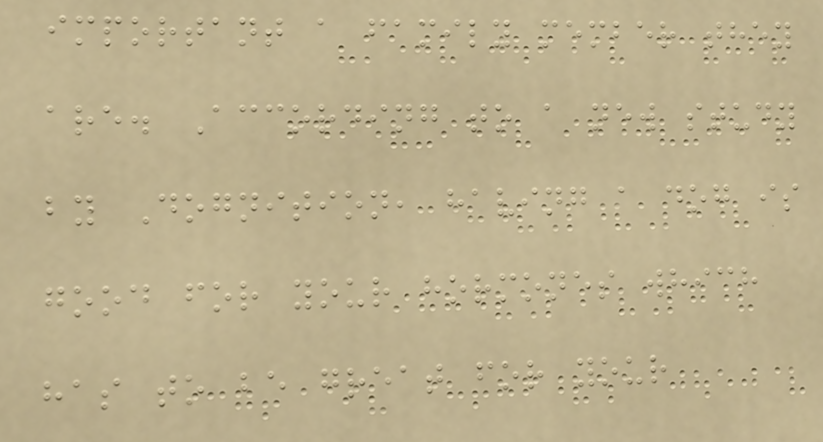important a family member they
are. According to a new study
by Dognition, having a dog is
good for your hormones which
has to be great for your
